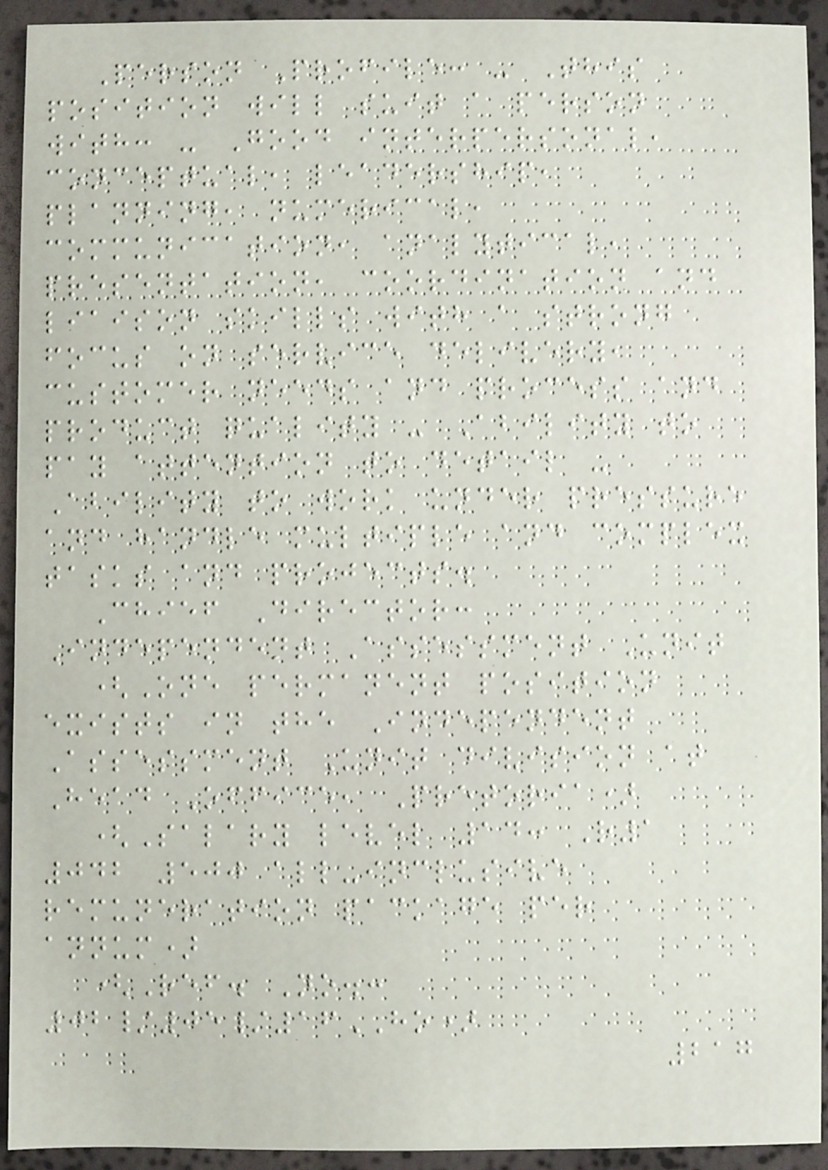Person Profile: - This
position will suit a person
with: - Good interpersonal,
conceptual, leadership,
planning, numerical,
communication, analytical,
presentation, coordination and
liaison skills with a strong
focus on service delivery,
customer needs and process and
product quality - Ability to
pay attention to detail -
Ability to work under pressure
and handle multiple and complex
tasks and projects.
Chief Director:
Independent Assessment Unit
(One permanent position
exists in the Independent
Assessment Unit division at
Head Office, Pretoria)
(Salary level 14: R1
042 500 all-inclusive
remuneration package per
annum)
(Ref. No.:
02/05/16HO)
217
